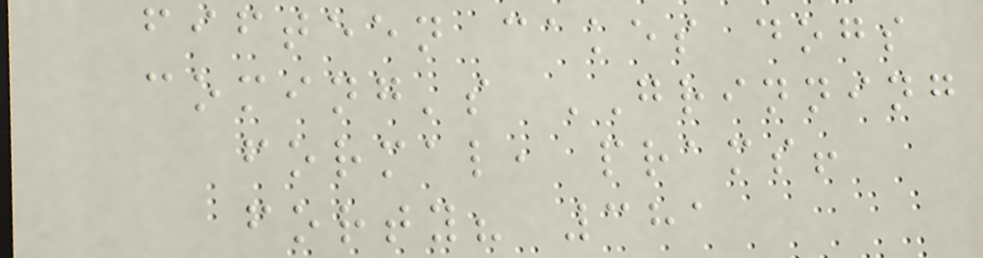fifteen cakes dogs
coming's GRINNING
formal, prams!
forty? 381
